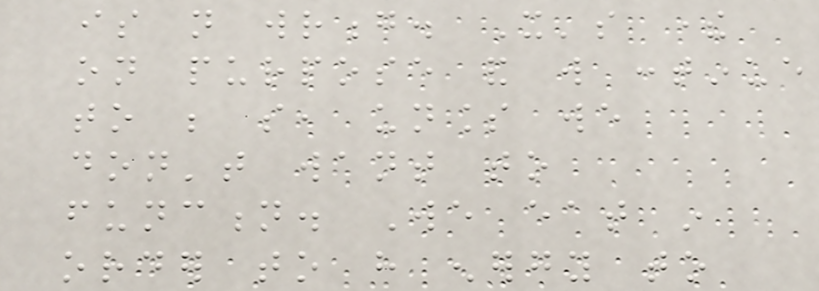is not wrong. It's there
on purpose and will continue
to be so, unless we
don't want to
function. We eat in
order to have energy to
